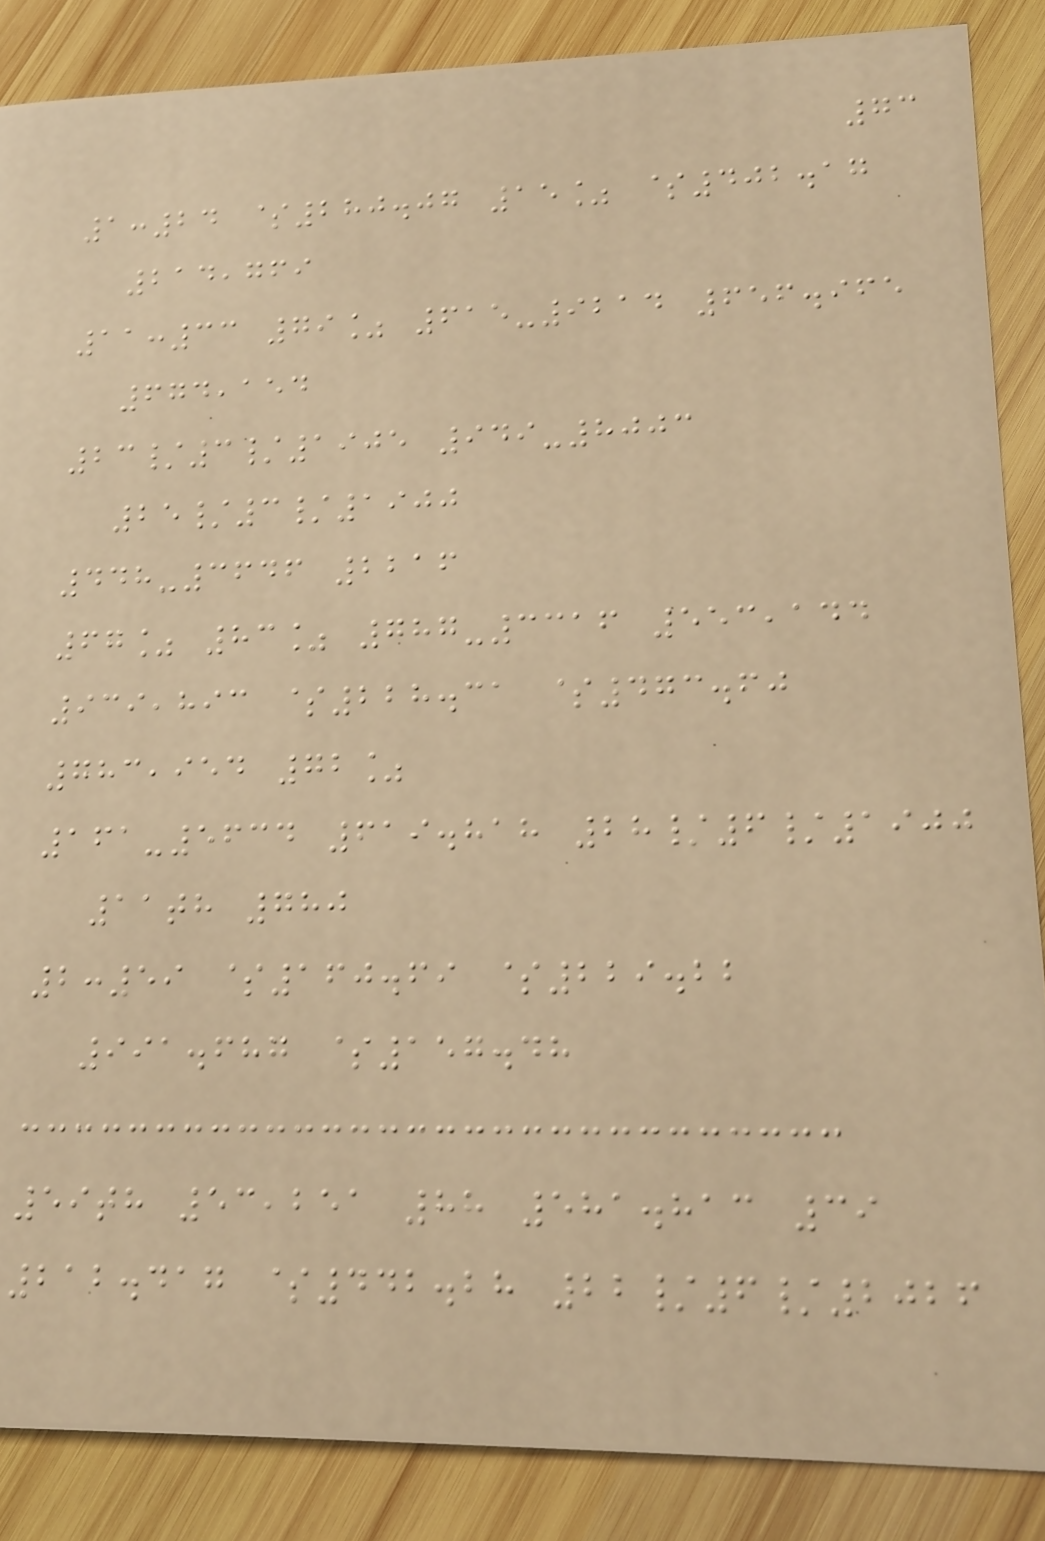73
1:24 $280.07 15% $402.17
214,769
11:33 79% 615-9214 656.965
674,154
23/3/1905 949-8003
25/3/1900
448-3646 2216
67% 83% 787-3316 553,144
939,893 $228.31 $473.60
783,954 72%
161-5634 619.818 28/6/1900
11th 780
2:59 $160.69 $229.22
991.687 $157.48
59th 53,251 88 581.813 39
212.417 $442.28 22/6/2026
